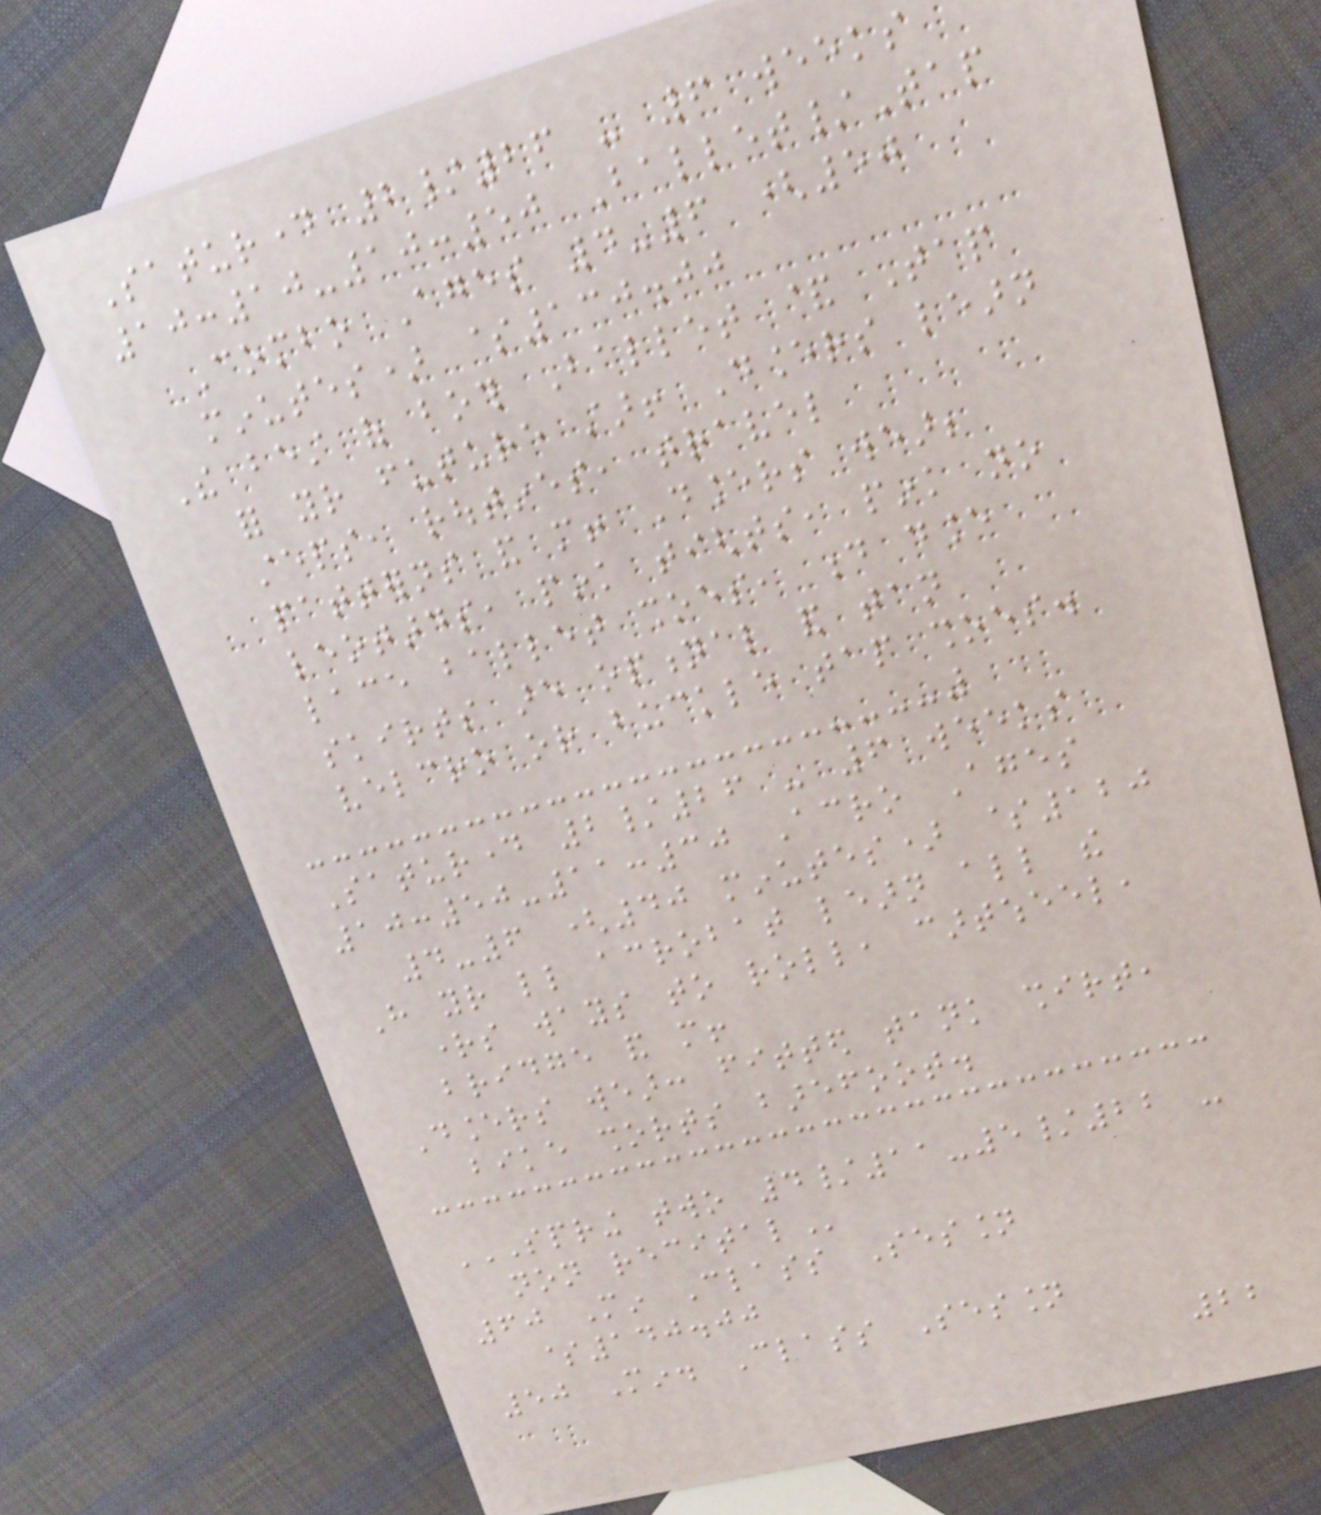Saturday 2/26 - 6 weeks
10:10-10:50 Ballet/Tap
Combo Ages 4-6 (50
minutes) $130.00
The best of both Ballet & Tap
for your future star! Dancers learn
steps, routines, travel
patterns and more! Dancers wear;
leotards, pink tights, pink no
lace ballet shoes, d dance
skirts are optional and tan
velcro or buckle tap shoes.
Saturday 2/26 - 6 weeks
10:50-11:30 Acro Ages
4-6 (40 minutes) $120
Have your little acrobat learn all the
rights ways to roll, cartwheel,
bridge and more!
Dancers wear: fitted tank shirt,
bike shorts barefoot.
SPRING TWO 4/11-5/22 -
NON RECITAL
60 Min Class Session
$140.00
50 Min. Class Session
22
